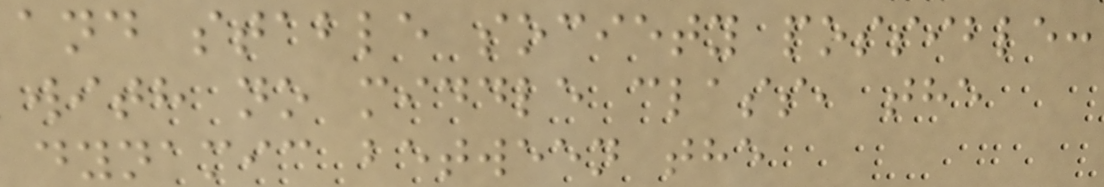and stable society possible:
with no middle class, the
dynamic between the
